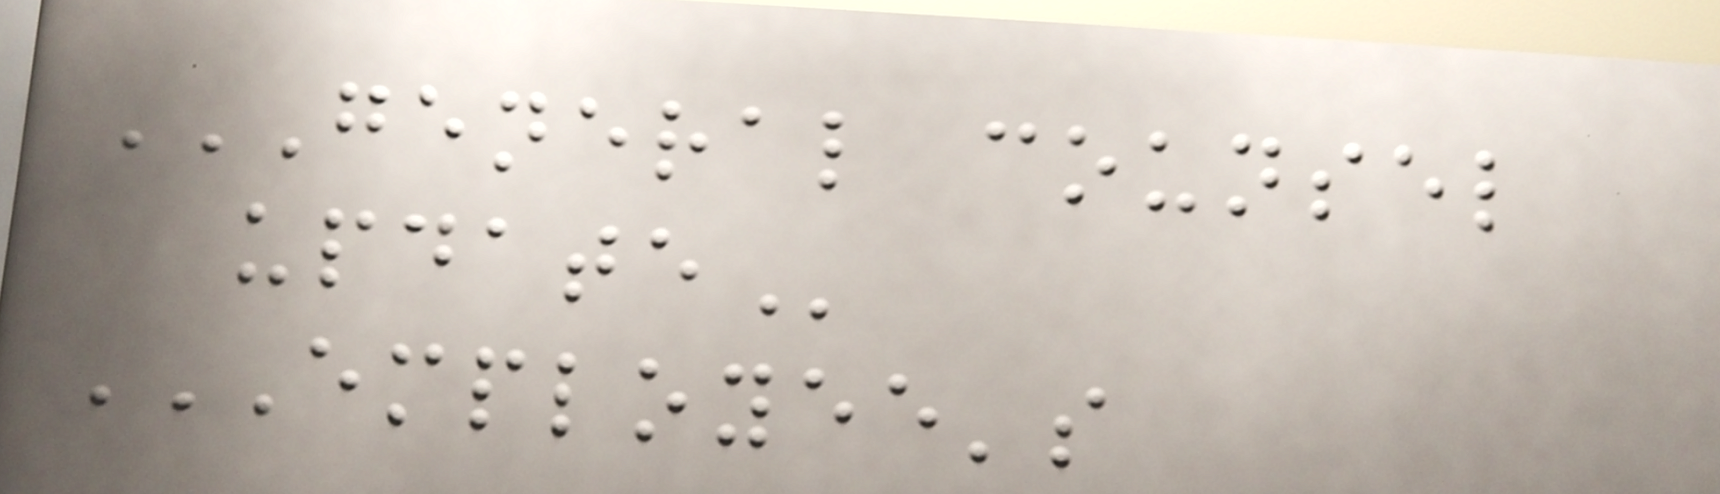GENERAL COUNSEL
UPDATE
EMPLOYEE'S
